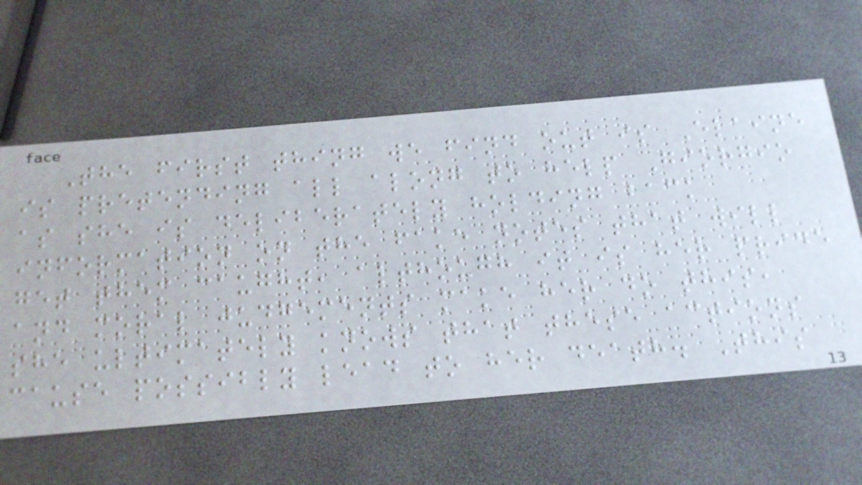The first thing we find out is Elaine
is pretending all along to help Giorgio
as she is deliberately holding back
information on the fake notes that will
get them caught, although it is her pride
and moral judgements make her do this,
she ultimately knows that these actions
cause possibly lead to her death. This
